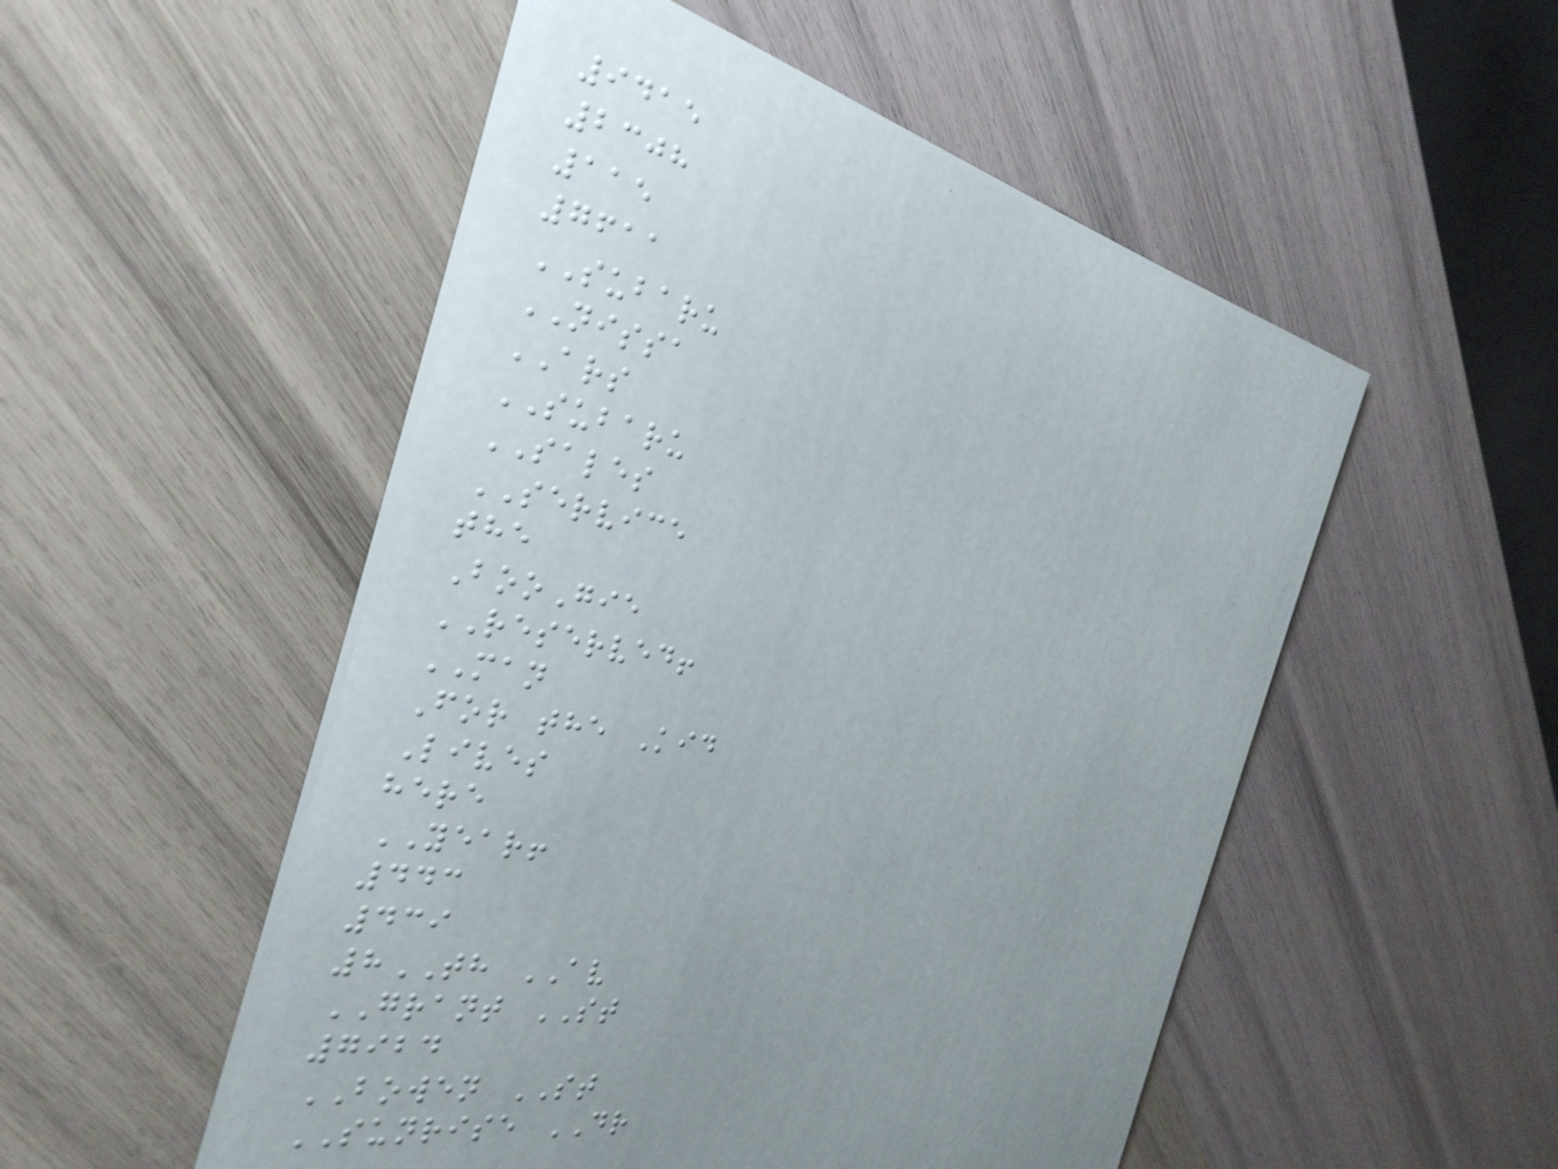9415
2308
115
7611
SUBARU
NISSA
ARS
SUBARU
SALES
SERVICE
the
BooGie
RESERVED!
MAN
For the Kid
Lives
here
YEAR!
443
439
8TH AV
GRANT ST
7924
BOWEN ST
SUNRISE DR
